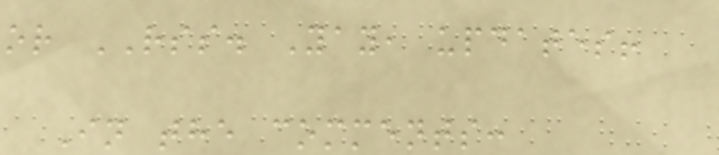or RSS. Yay, updates!
In the comments:
